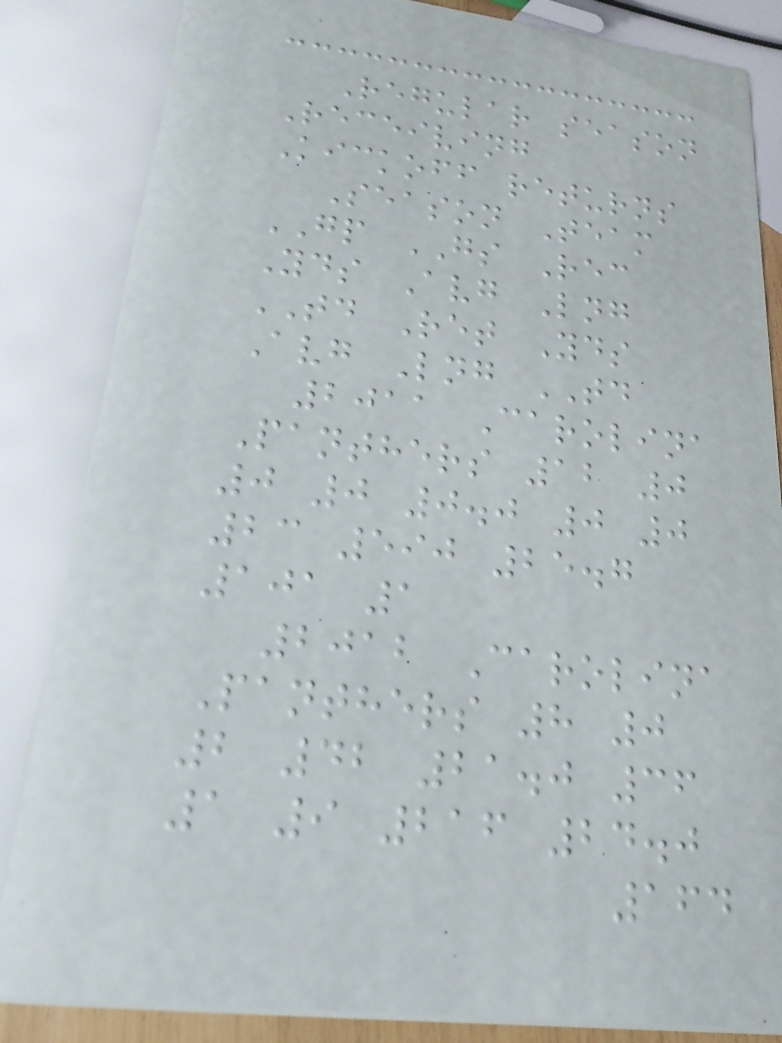Regular season
Receiving
Kickoff returns
Season Team
GP GS Rec
Yds Avg Lng
TD Ret Yds
Avg Lng TD
2011 Carolina
Panthers 12 0
0 0 0.0 0 0
23 590 25.7
101 1
2012 Carolina
Panthers 8 0
2 42 21.0 36
1 9 216 24.0
164
